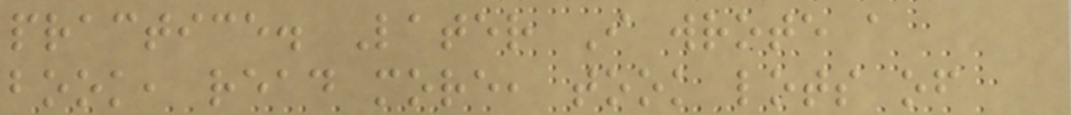practice. Later I wrote a
book, read more, took lots of
